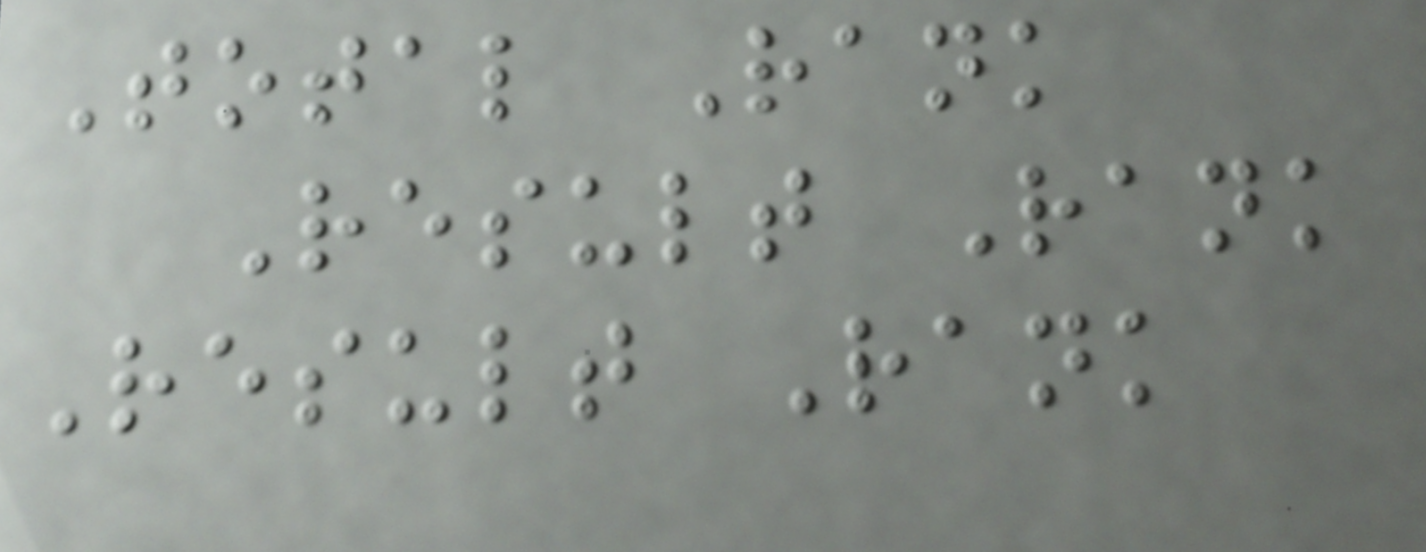Total Rank
Result Rank
Result Rank
